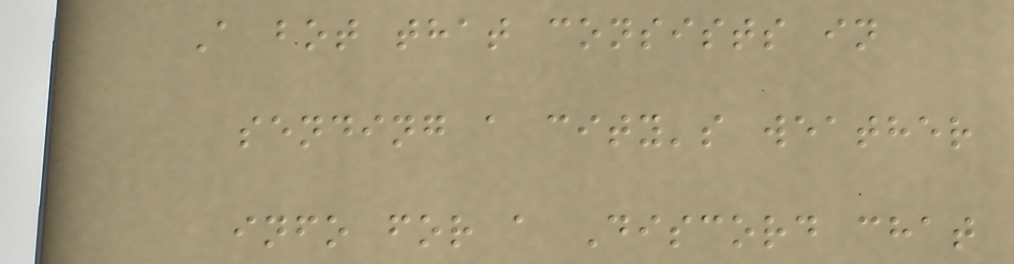A bot that consists in
sending a city's weather
info for a Discord chat
